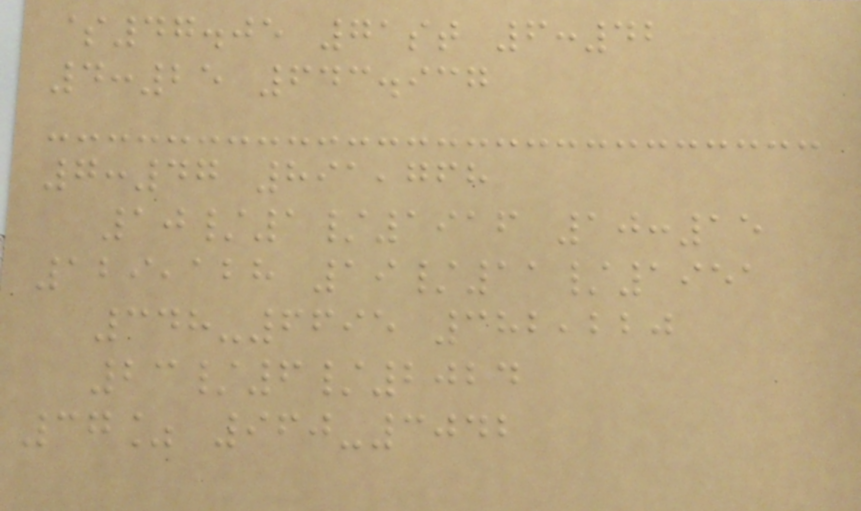$47.05 71st 6:42
4:25 643.937
7:47 891,768
10/1/1916 10:15
129,128 19/11/1951
348-6695 382,220
23/6/2024
37% 960-3042
